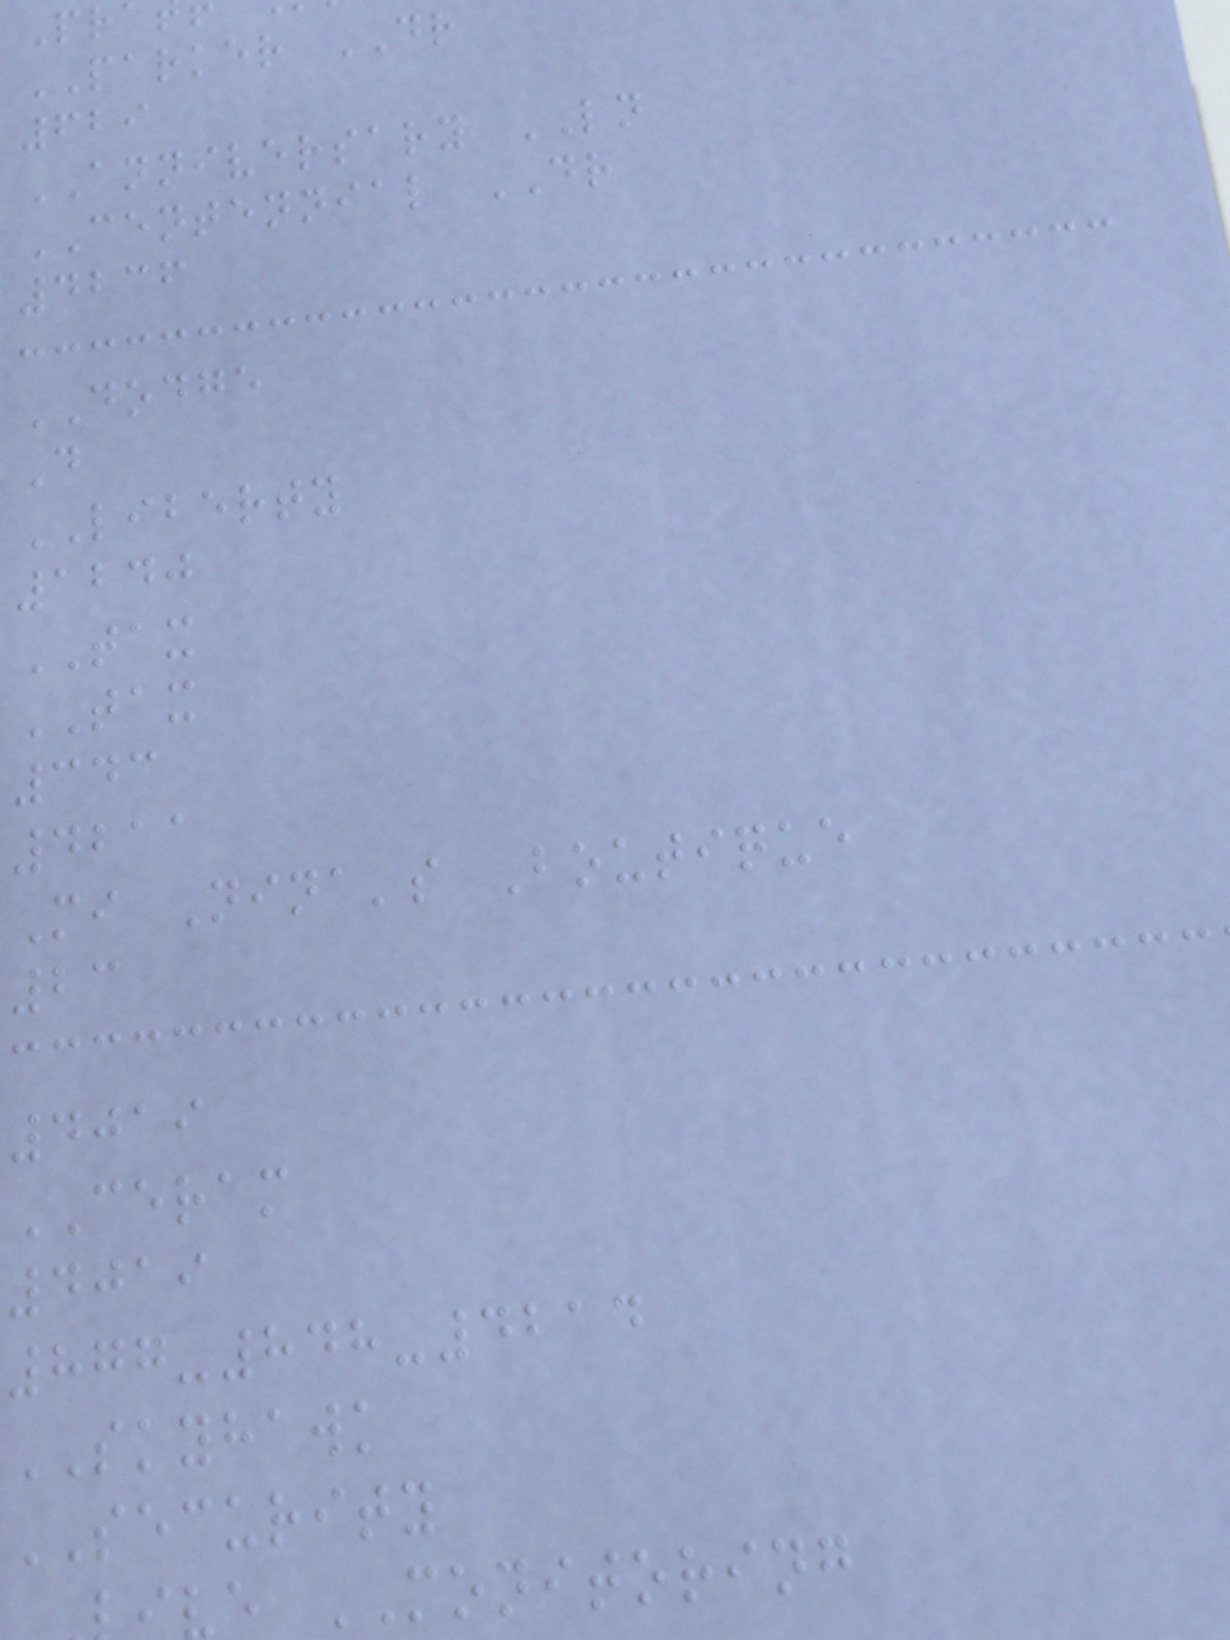PARKER DR
629
ANNIVERSARY LN
CENTENNIAL DR
4236
DODGE
D
LIBERTY
1240
TAX
TAX
343
4211
Mi Nina's Boutique
23
4019
CERAM
4019
877-848-4214
SKYHAWK
SECURITY
ve MONITORING
